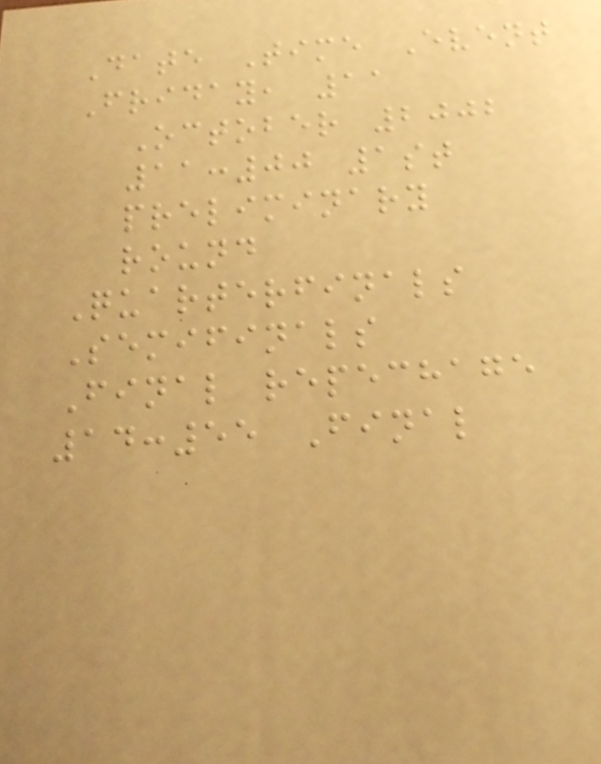Date Time Event
Friday, 11
October 2002
11:00 1st
preliminary
round
Quarterfinals
Semifinals
Final repechage
14:55 Final
